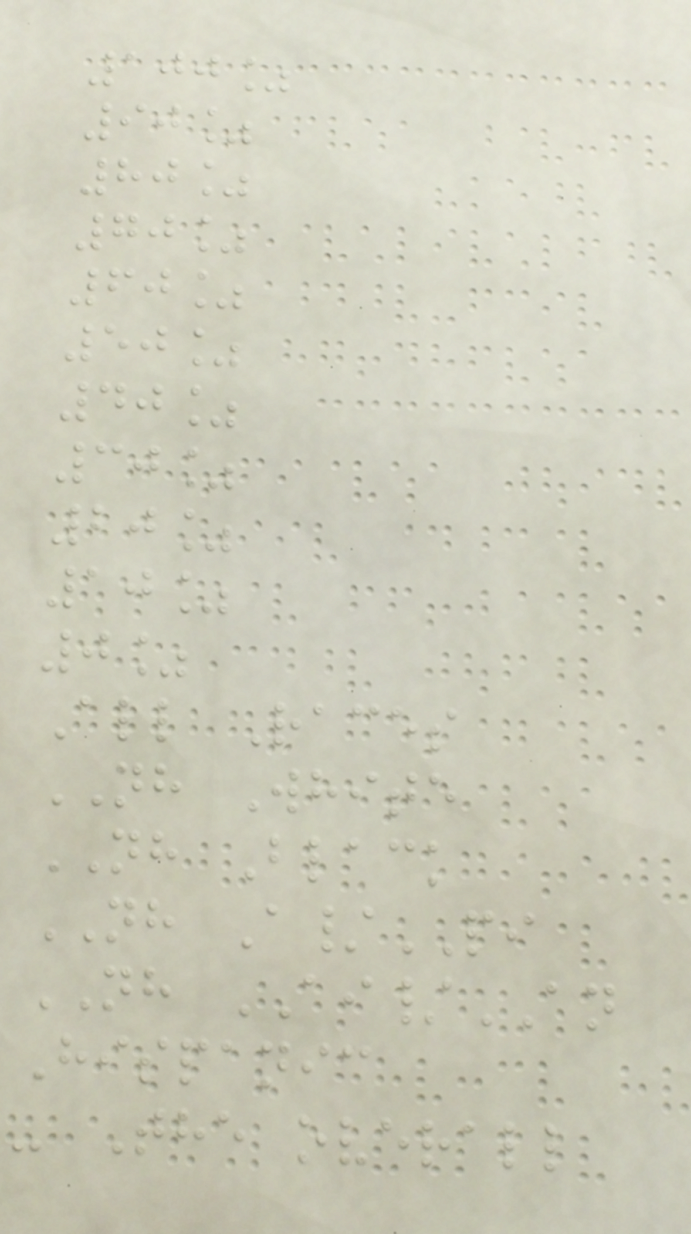100%
90%
80%
70%
60%
50%
40%
30%
20%
10%
0%
All Races
NH White
NH Black
NH A/PI
NH AI/AN
Hispanic
- The overall
